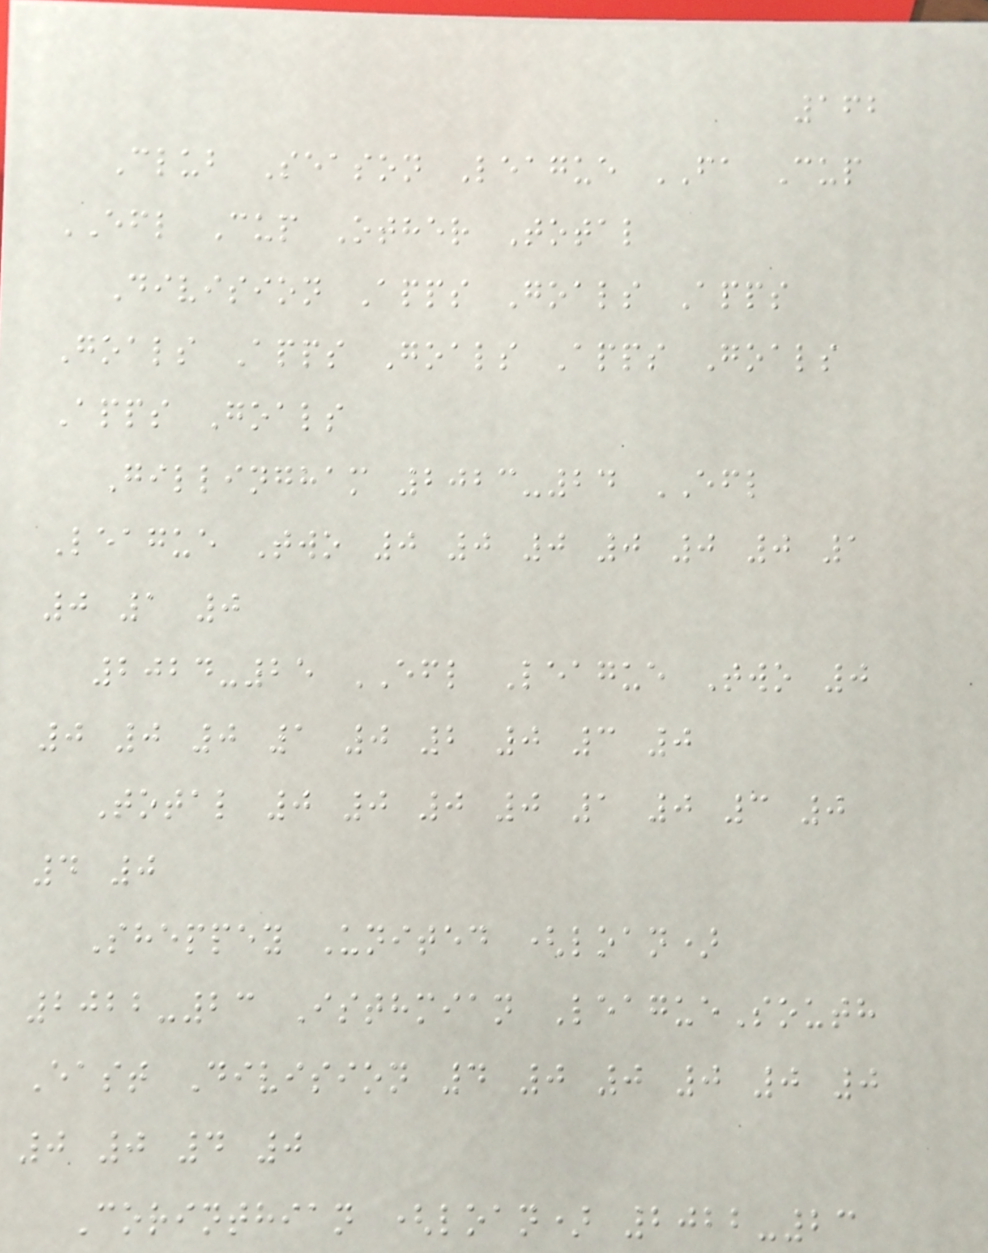162
Club Season League FA Cup
EFL Cup Other Total
Division Apps Goals Apps
Goals Apps Goals Apps Goals
Apps Goals
Gillingham 2023-24 EFL
League Two 0 0 0 0 0 0 1
0 1 0
2024-25 EFL League Two 0
0 0 0 1 0 2 0 3 0
Total 0 0 0 0 1 0 3 0
4 0
Sheppey United (loan)
2022-23 Isthmian LeagueSouth
East Division 4 0 0 0 0 0
0 0 4 0
Corinthian (loan) 2022-23
